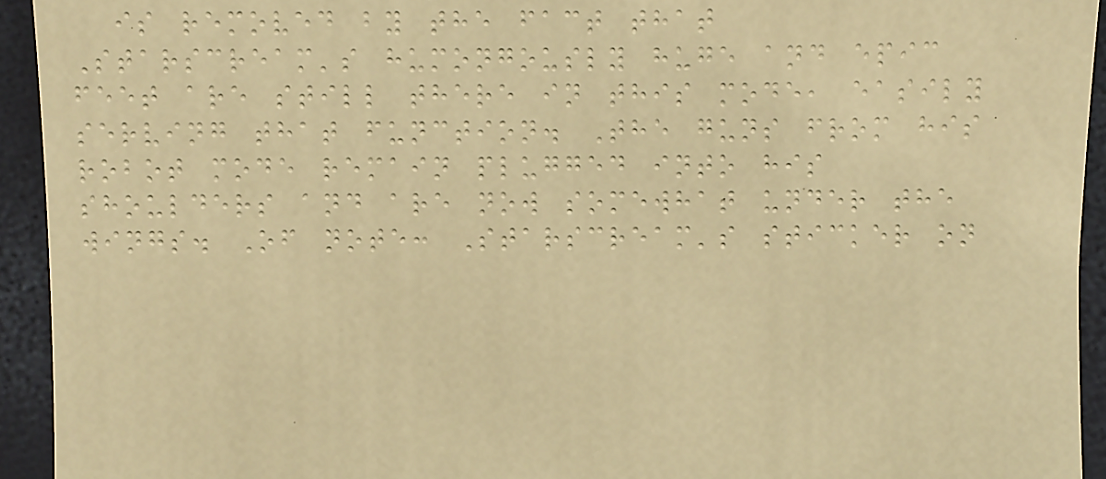is removed by the fact that
Starscream's humongously huge and epic
feet are still there in this mode, easily
serving that function. The guns from his
robot mode remain plugged into his
shoulders and are now somewhat under the
wings. Of note: Starscream's sticker on
